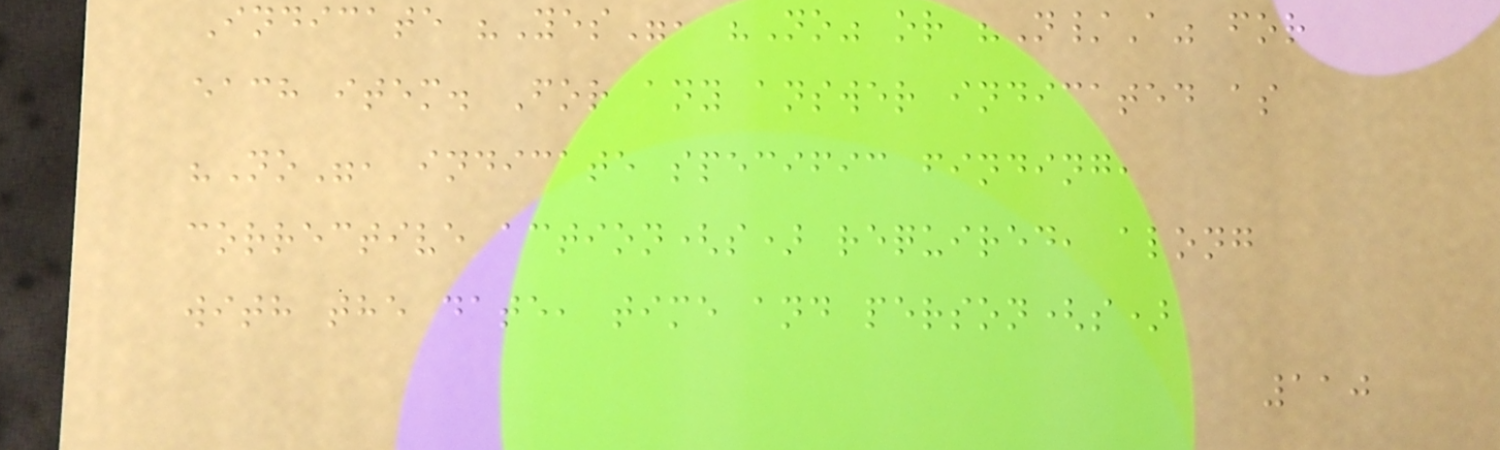Indicate "Yes", "No" or "N/A" for
each item. For any answer indicated as
"No", indicate specific finding,
corrective action(s) required, along
with the date, time and person(s)
110
